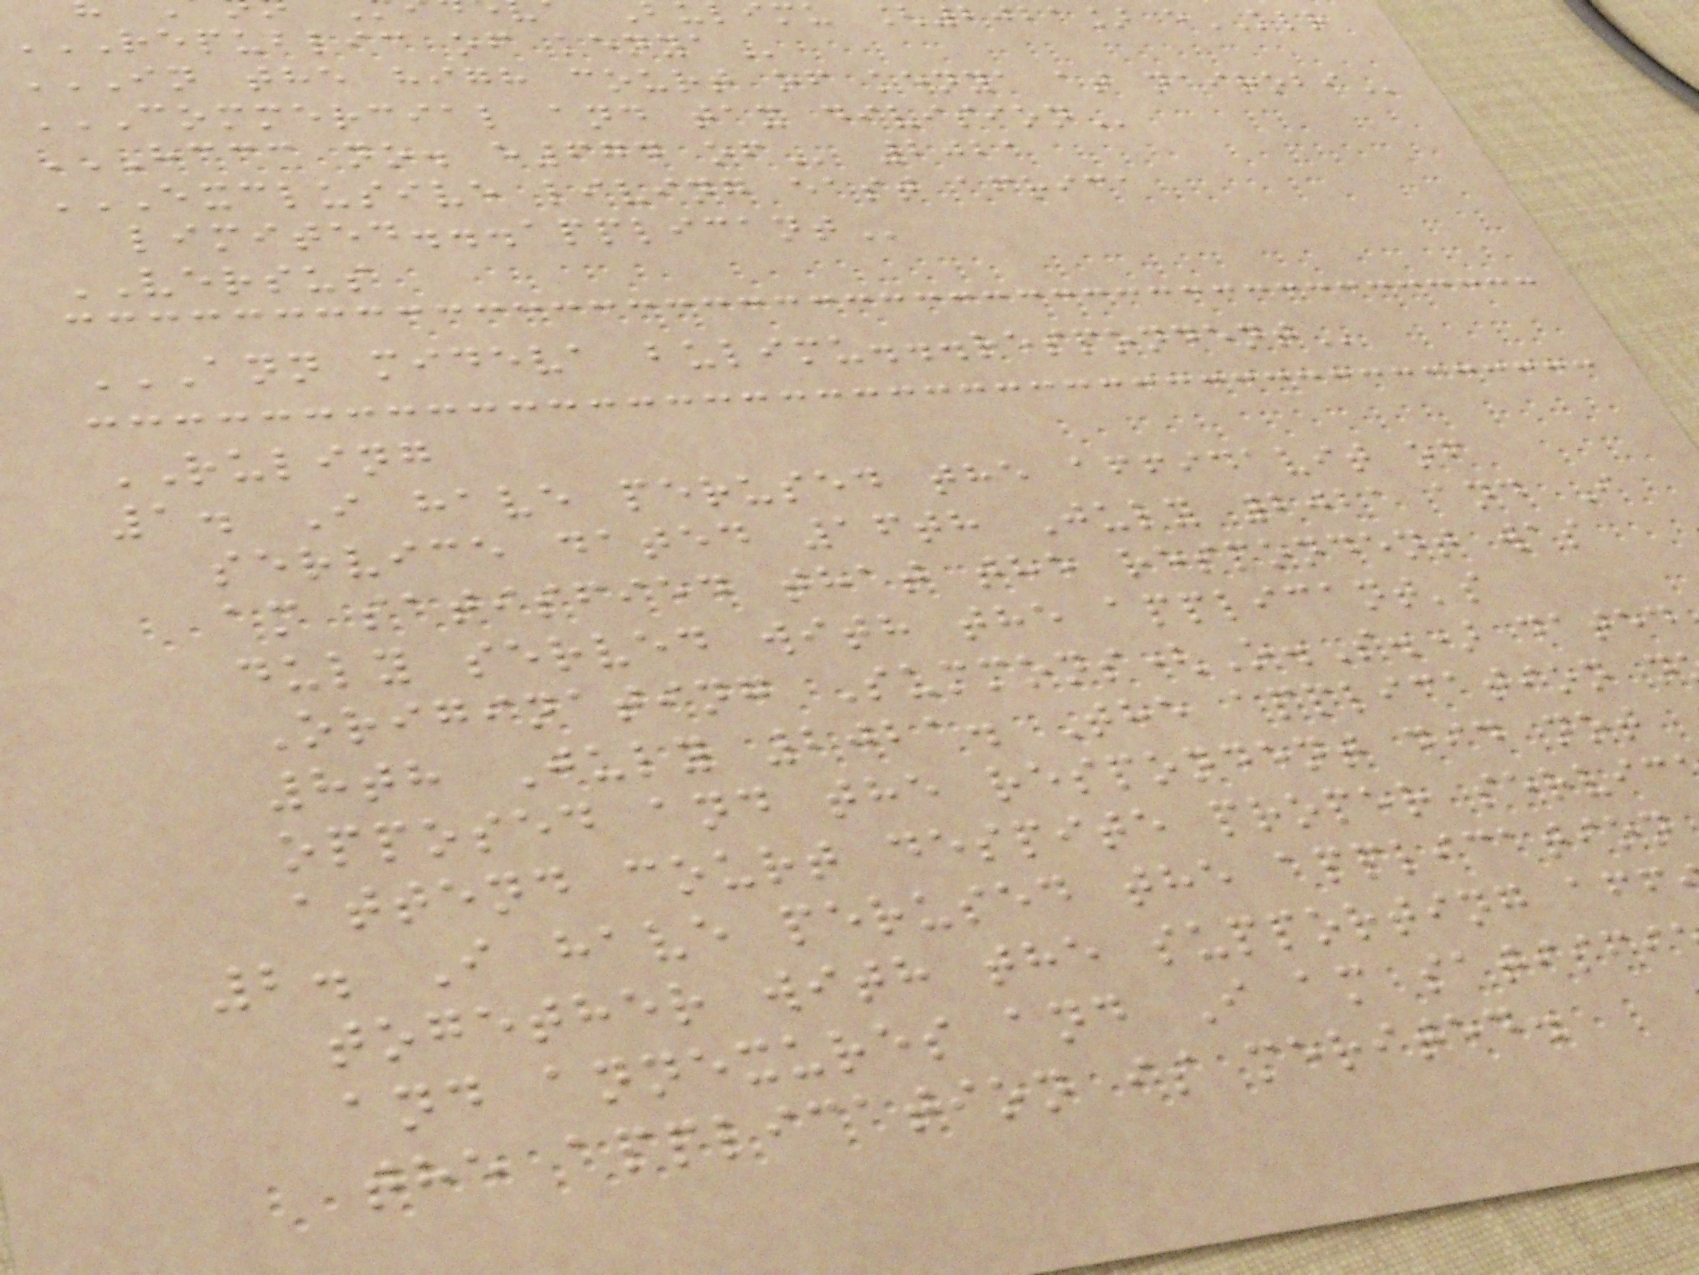imu [2021] eKLR
REPUBLIC OF KENYA
IN THE HIGH COURT OF KENYA AT NAIROBI
COMMERCIAL AND TAX DIVISION
HCCC NO. E674 OF 2021
EXCLUSIVE LIVING EAST AFRICA
VERSUS
ANN MIDEVA BULIMU...RESPONDENT
RULING
1. I have perused the affidavit of
service dated 16th July 2021 and I
am satisfied that the respondent was
duly served with the applicant's
Originating Summons(O.S.) dated
8th July 2021. The application n
opposed and the respondent did not
attend court despite proper servic
2. I have perused the application
together with the supporting aff
and annexures and I am satisfi
the application is merited.
